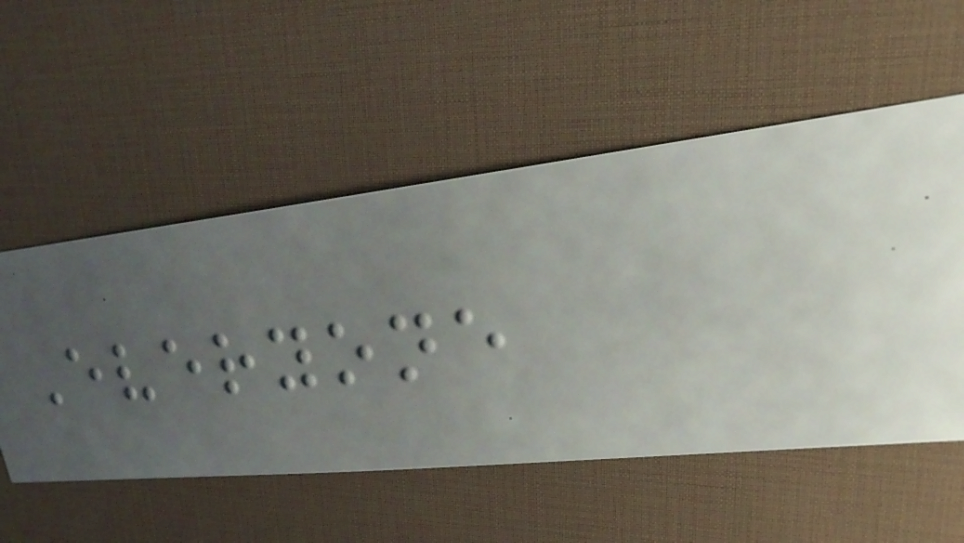Everyone
